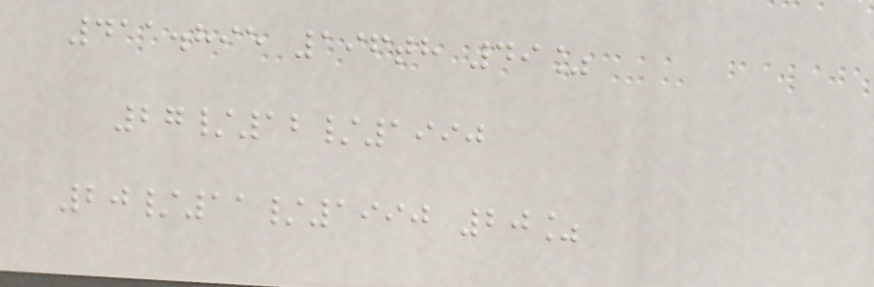411.895 196th 49%
27/12/1990
20/11/1990 20%
